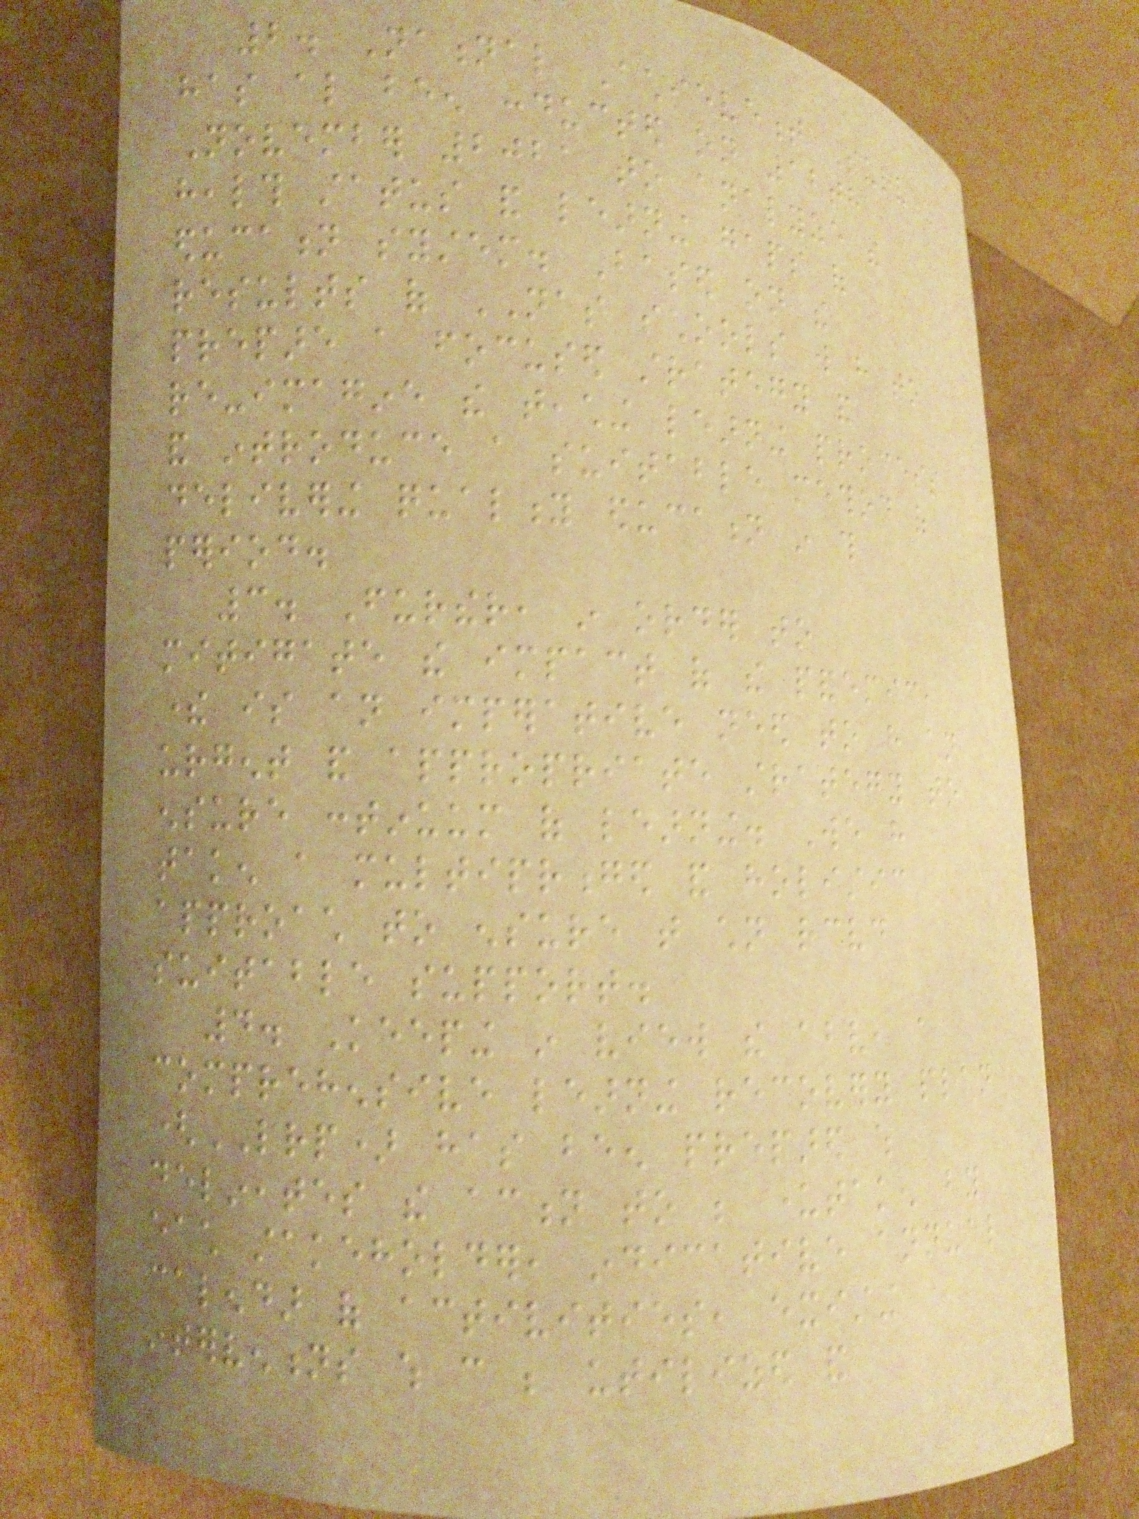2. National Achievement Survey
has also been conducted on 12th
November 2021 to analyze the
health status and learning gaps of
education system. Based on the
results of NAS schools will have to
prepare a focused strategy and
re-imagine the teaching learning process
and introduce a suitable method of
delivering quality education in this
period.
3. Further, in order to
mitigate the impact of the pandemic,
there is an imperative need to have an
urgent and appropriate strategy to
ensure continuum of learning. We have
taken a multipronged and holistic
approach to ensure that children received
suitable support.
4. Keeping in view the above, a
comprehensive learning recovery plan
(LRP) has been prepared which
delineates the action to be undertaken by
each stakeholder, indicative annual
calendar of activities, existing
interventions which can be utilized and
